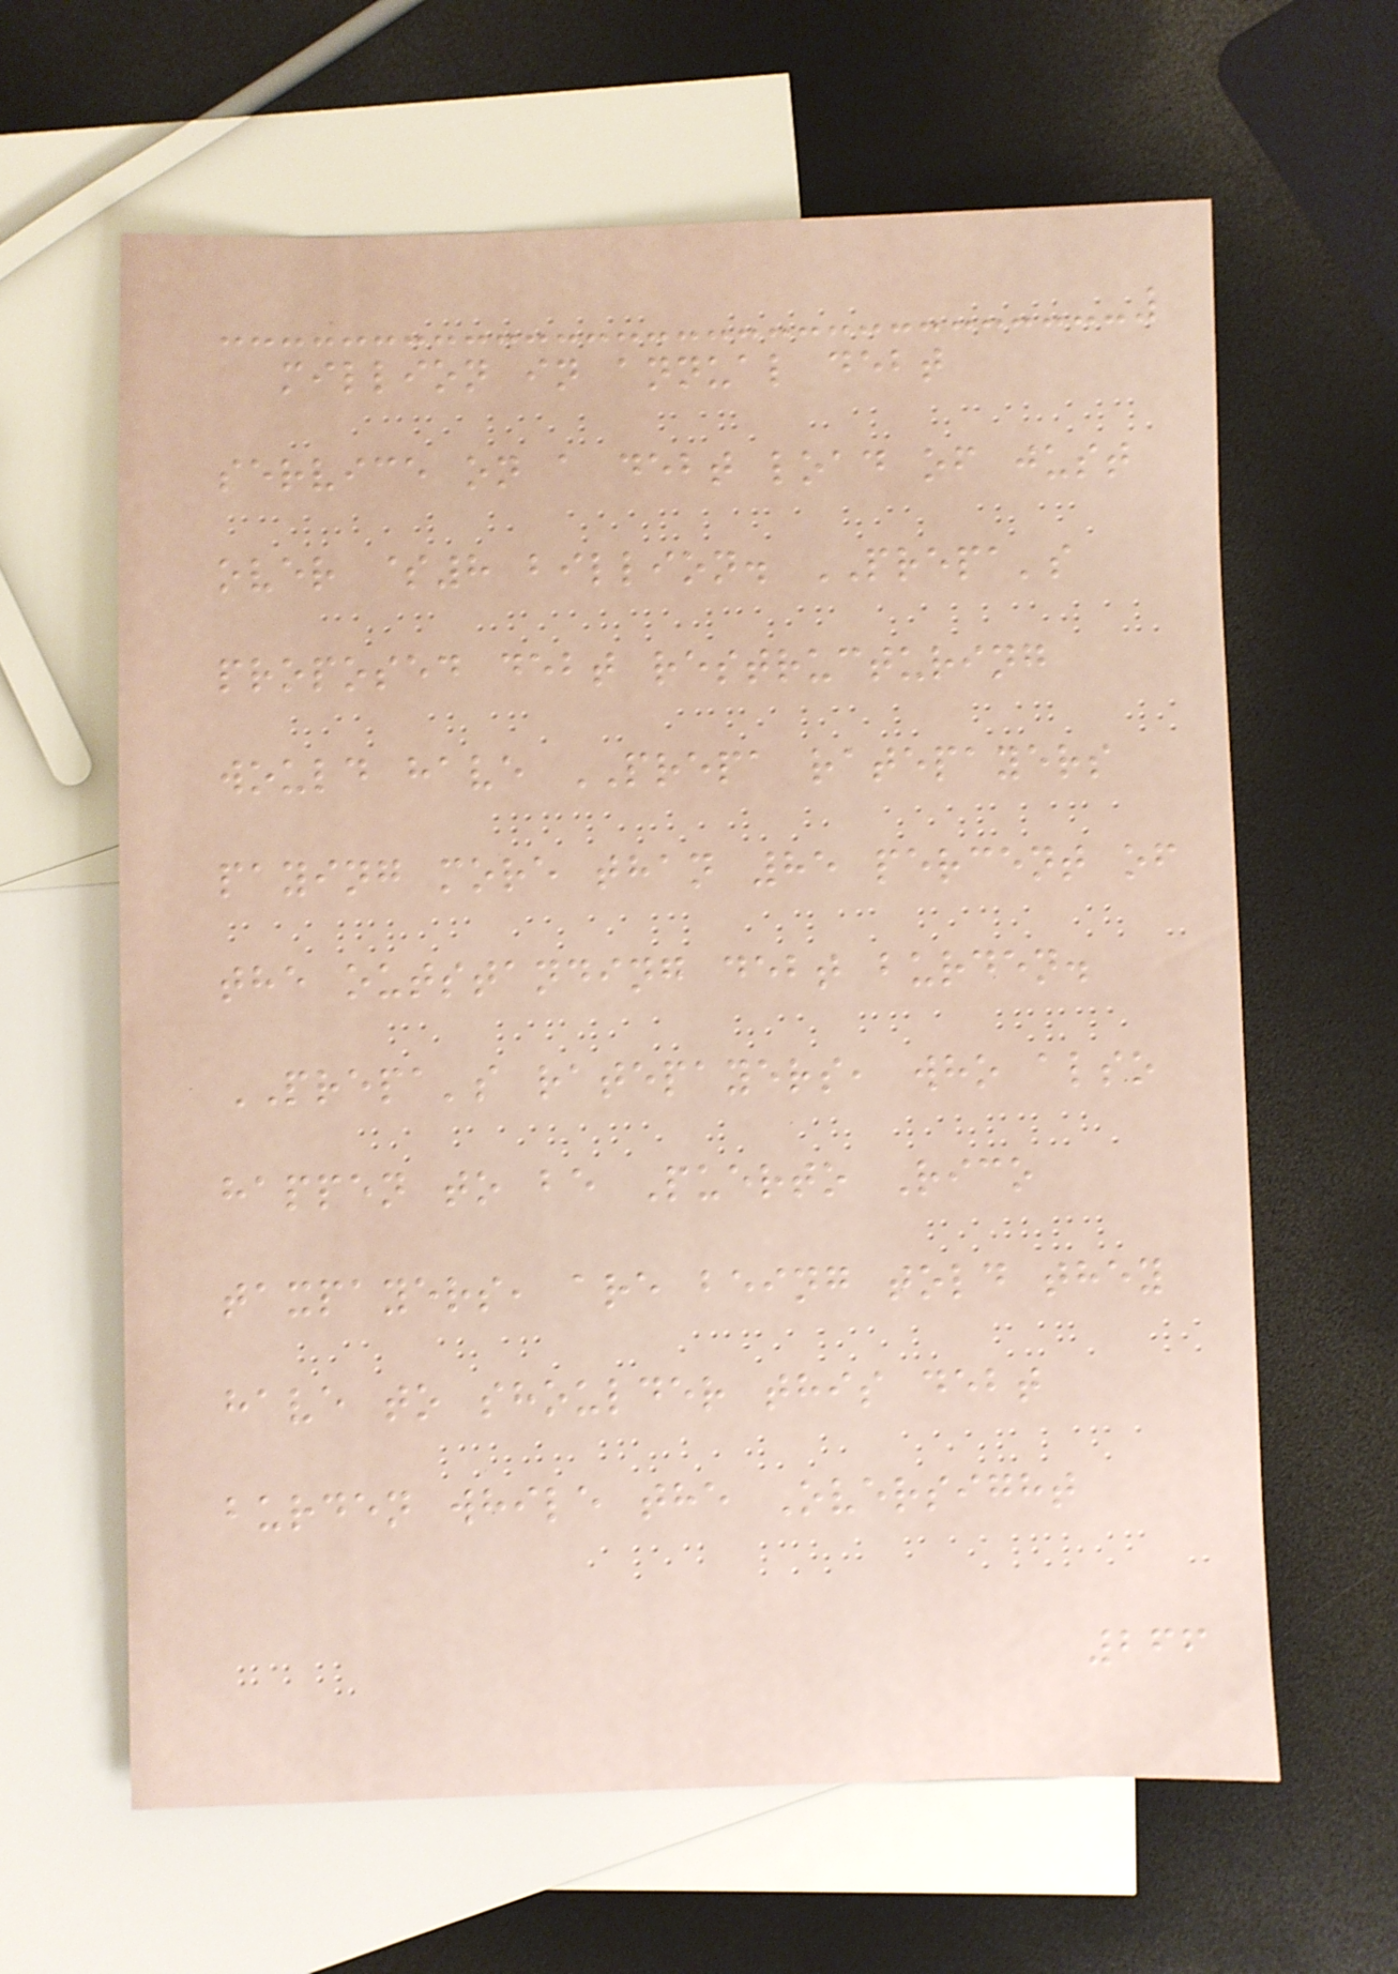million in annual debt
service on a debt load of just
over $8 billion. PREPA's
proposed debt restructuring
would have PREPA ratepayers
paying more than 85 percent of
the outstanding debt burden.
PREPA's ratepayers, who also
happen to be Puerto Rico
taxpayers, are being told they
have to shoulder this debt
burden while the Oversight
266
